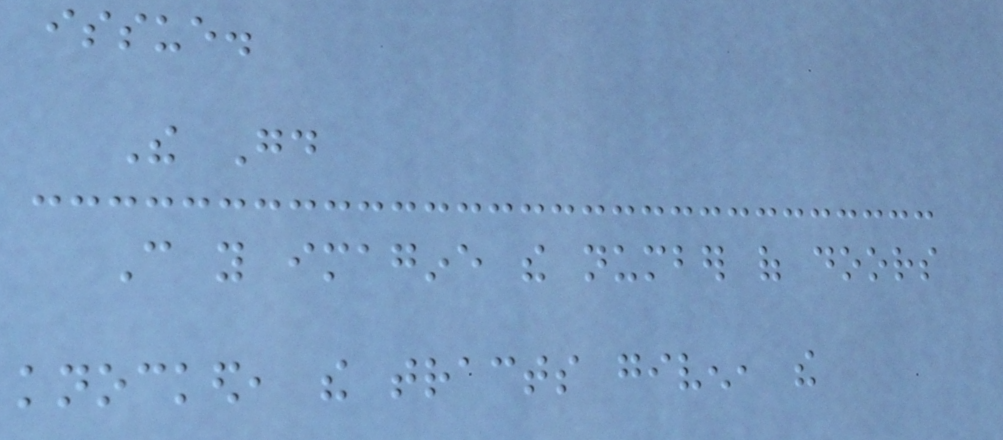issue.
The Good
Can you imagine the number of doors
knocked, the tracts given, the
